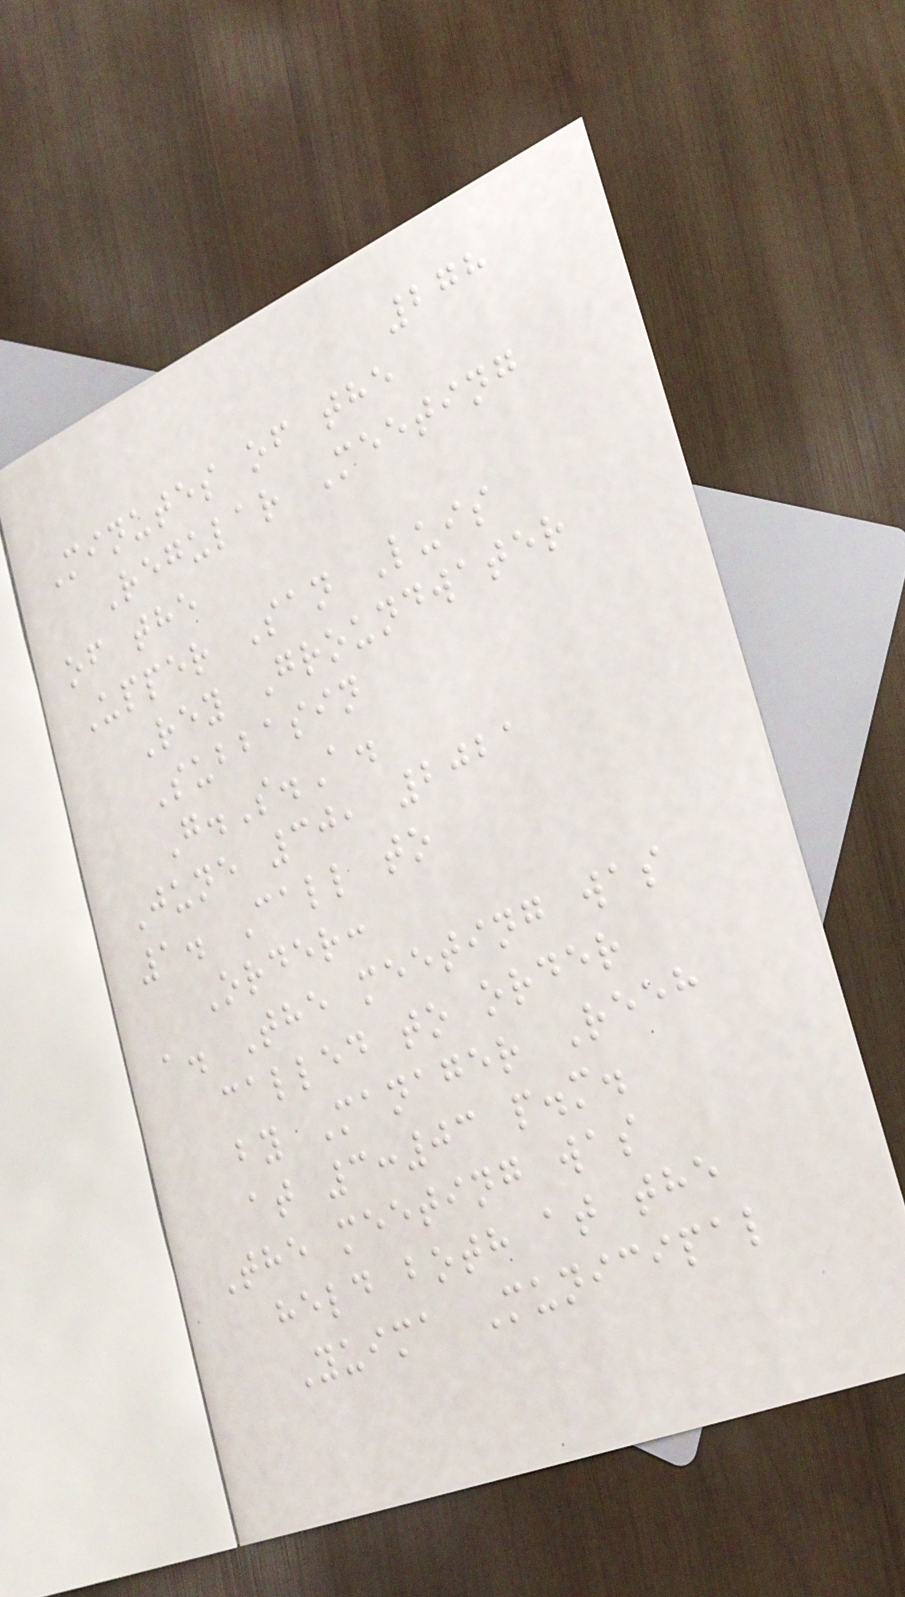278
Minutes of the
Regular Meeting
of the
Upper San Luis
Rey Groundwater
Subbasin
G.S.A.
June 30, 2021
1. Call to
Order:
a. The meeting was
called to order
by Manager Reeh
at 3:03 p.m.
The meeting was
held both at the
Yuima Municipal
